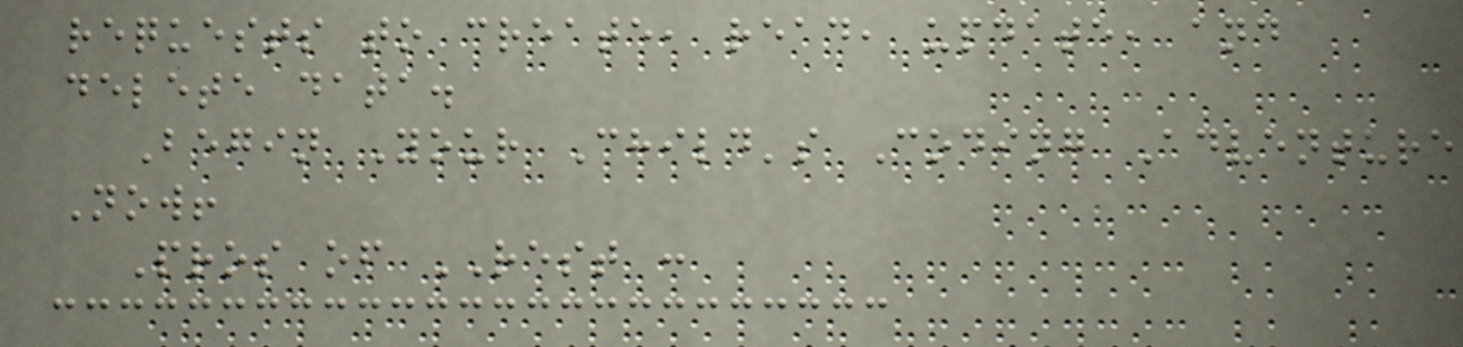requests to create, read, update, and
delete data.
Begin Your Child's Coding Adventure
Now!
Pros of REST :
